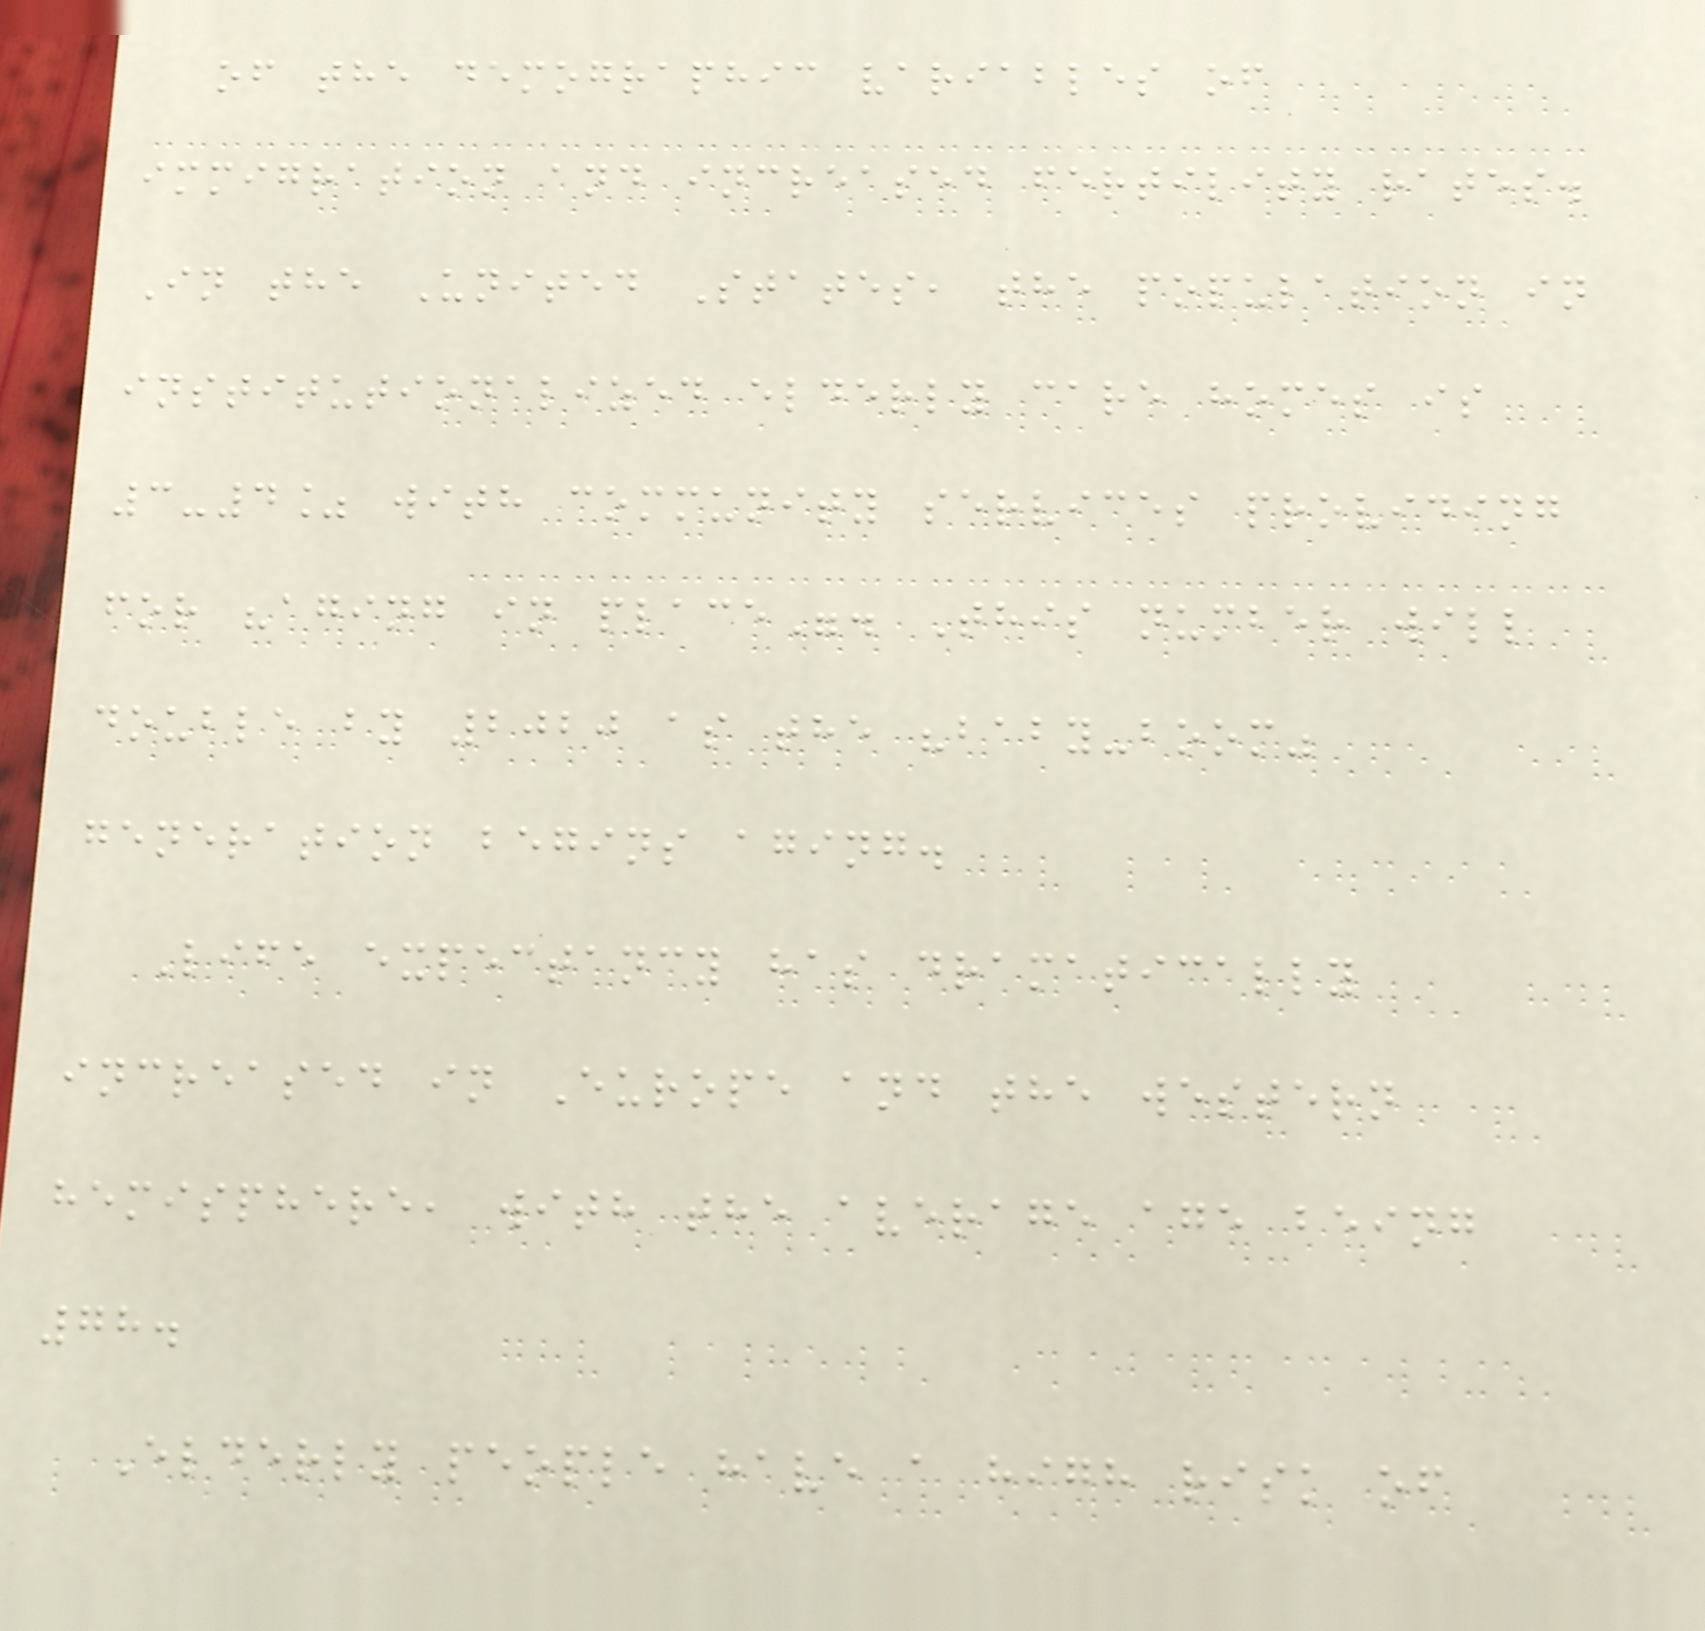of the demographic variables of
immigration and increased fertility rates.
In the United States, the population in
institutionalized elderly care homes is
3-4% with community services providing
for "aging in place". This number will
double by 2020 as the "baby-boom"
generation begins aging.
Life expectancy has dramatically
increased in Europe and the western
hemisphere, with the average age being
78.
Elderly people have a high risk of
